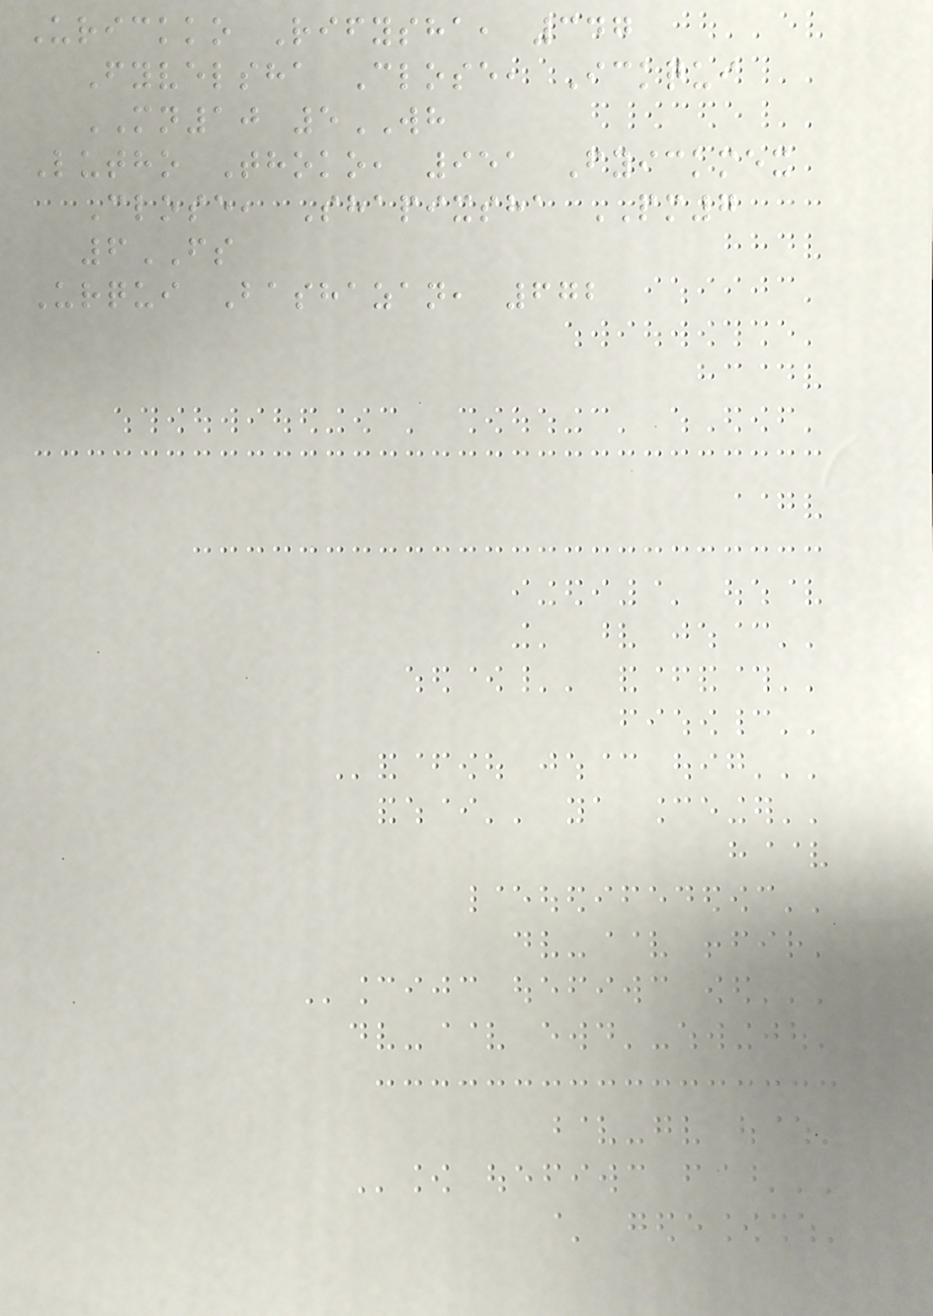Urickko Rifysha, 347
Fyvelsha Close, Ickqui
MN10 5WH
Lutho Thoko, 951 Fyickmex
Close, Shapixsha PM7
6FS
Urqui Bashazan, 672
